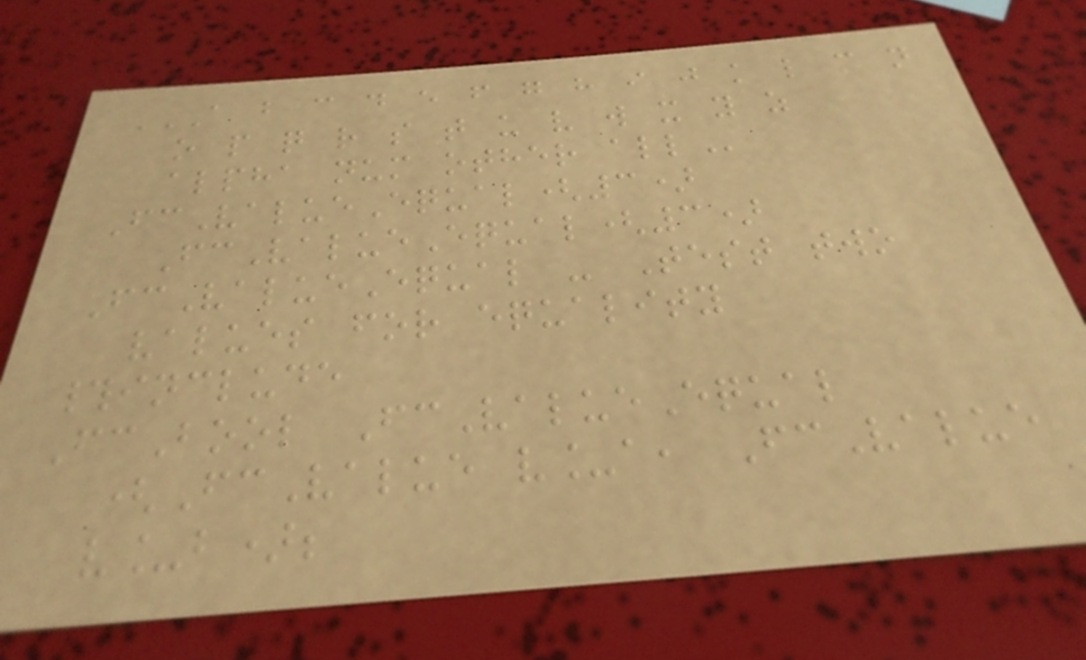A B C D E F G H I J K L M N
O P Q R S T U V W X Y Z
ALPHA NUM OTHER ALL
FcValueEqual(3)
FcValueEqual(3)
FcValueEqual - Test two
values for equality
#include
FcBool FcValueEqual
(FcValue v_a, FcValue
v_b);
